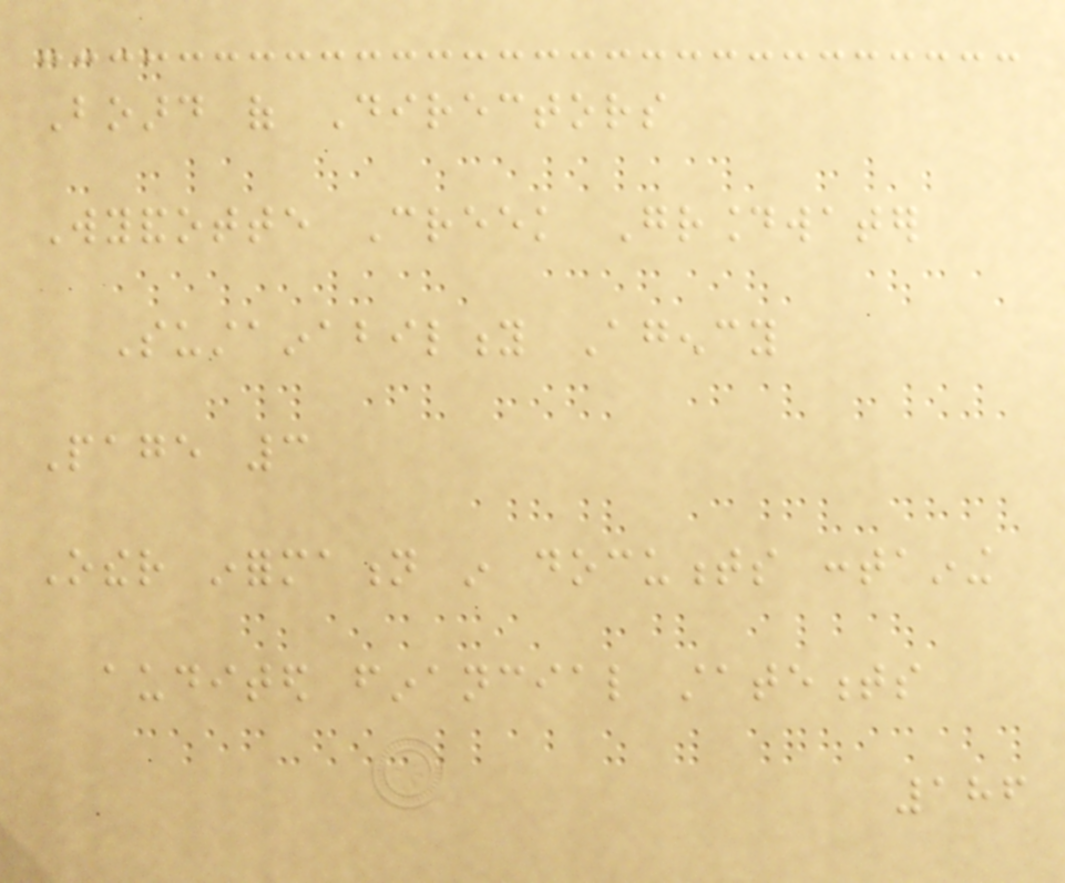Board of Directors
Wyandotte Creek Groundwater
Sustainability Agency
Page 3
Other information in documents containing
audited financial statements
186
